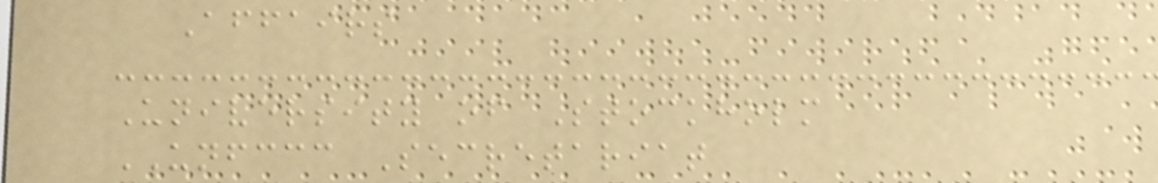Affairs
University of Stockholm
UNFCCC Secretariat
